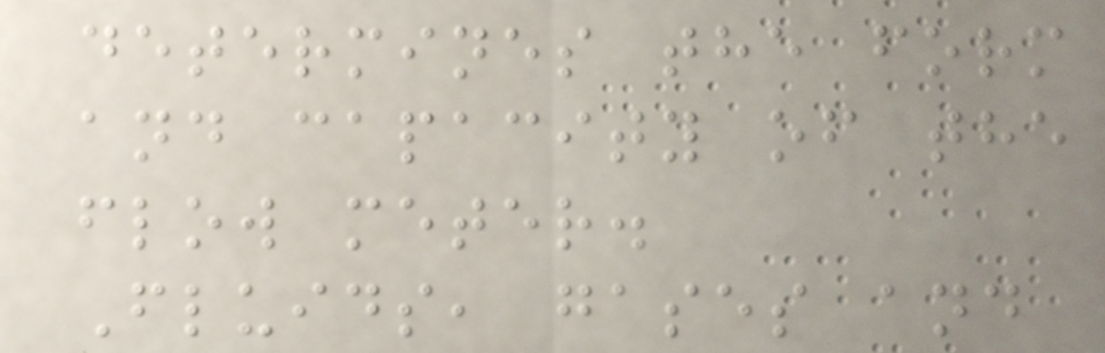determines the form
and capacity of the
flow meter.
Fluids, gases and
